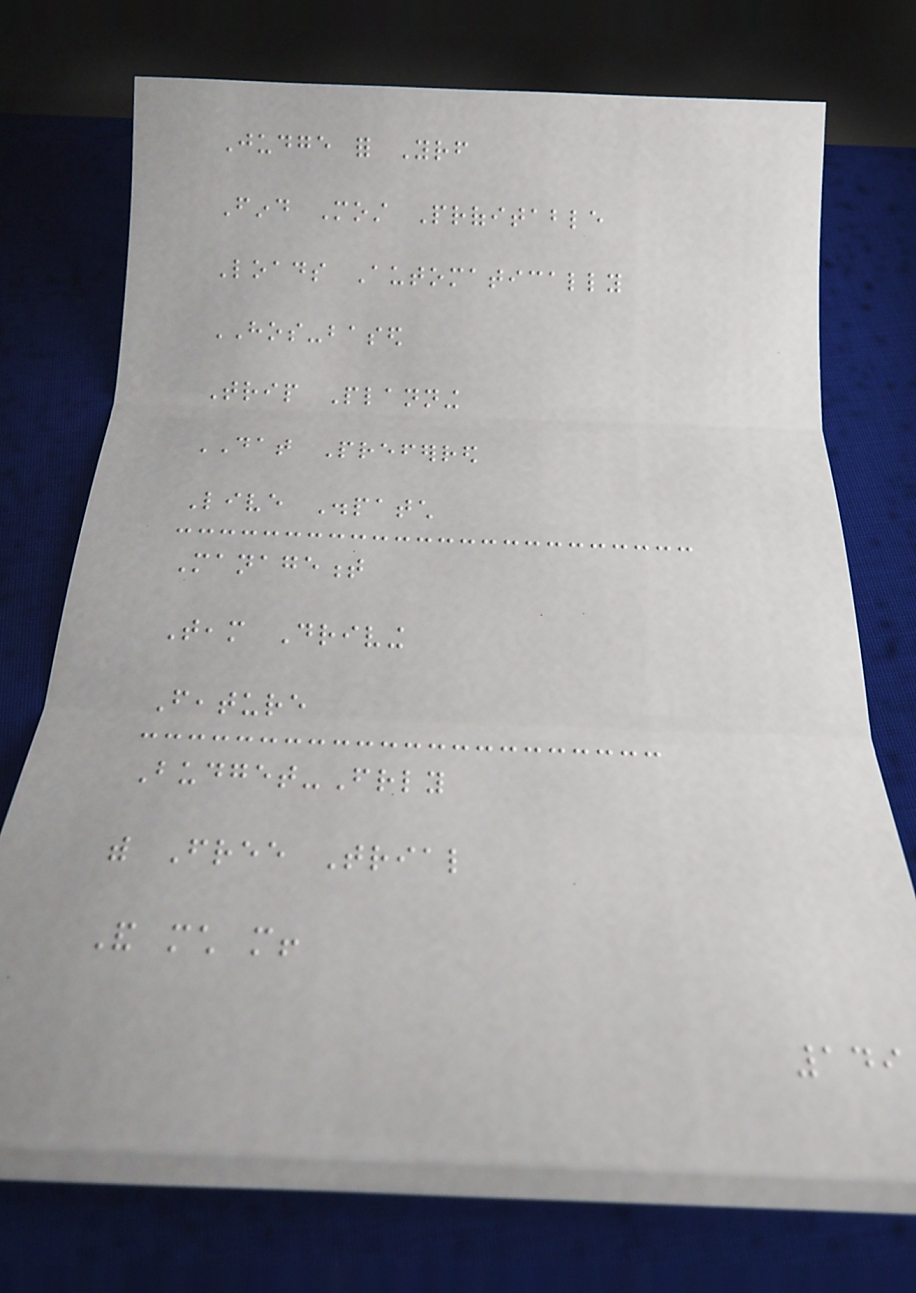Judge for Yourself
Find Most Profitable
Loads Automatically
HOS-based
Trip Planning
DAT Preferred
Live Dispatch
Management
Team Driving
Feature
Budget-Friendly
with Free Trial
And much more!
149
